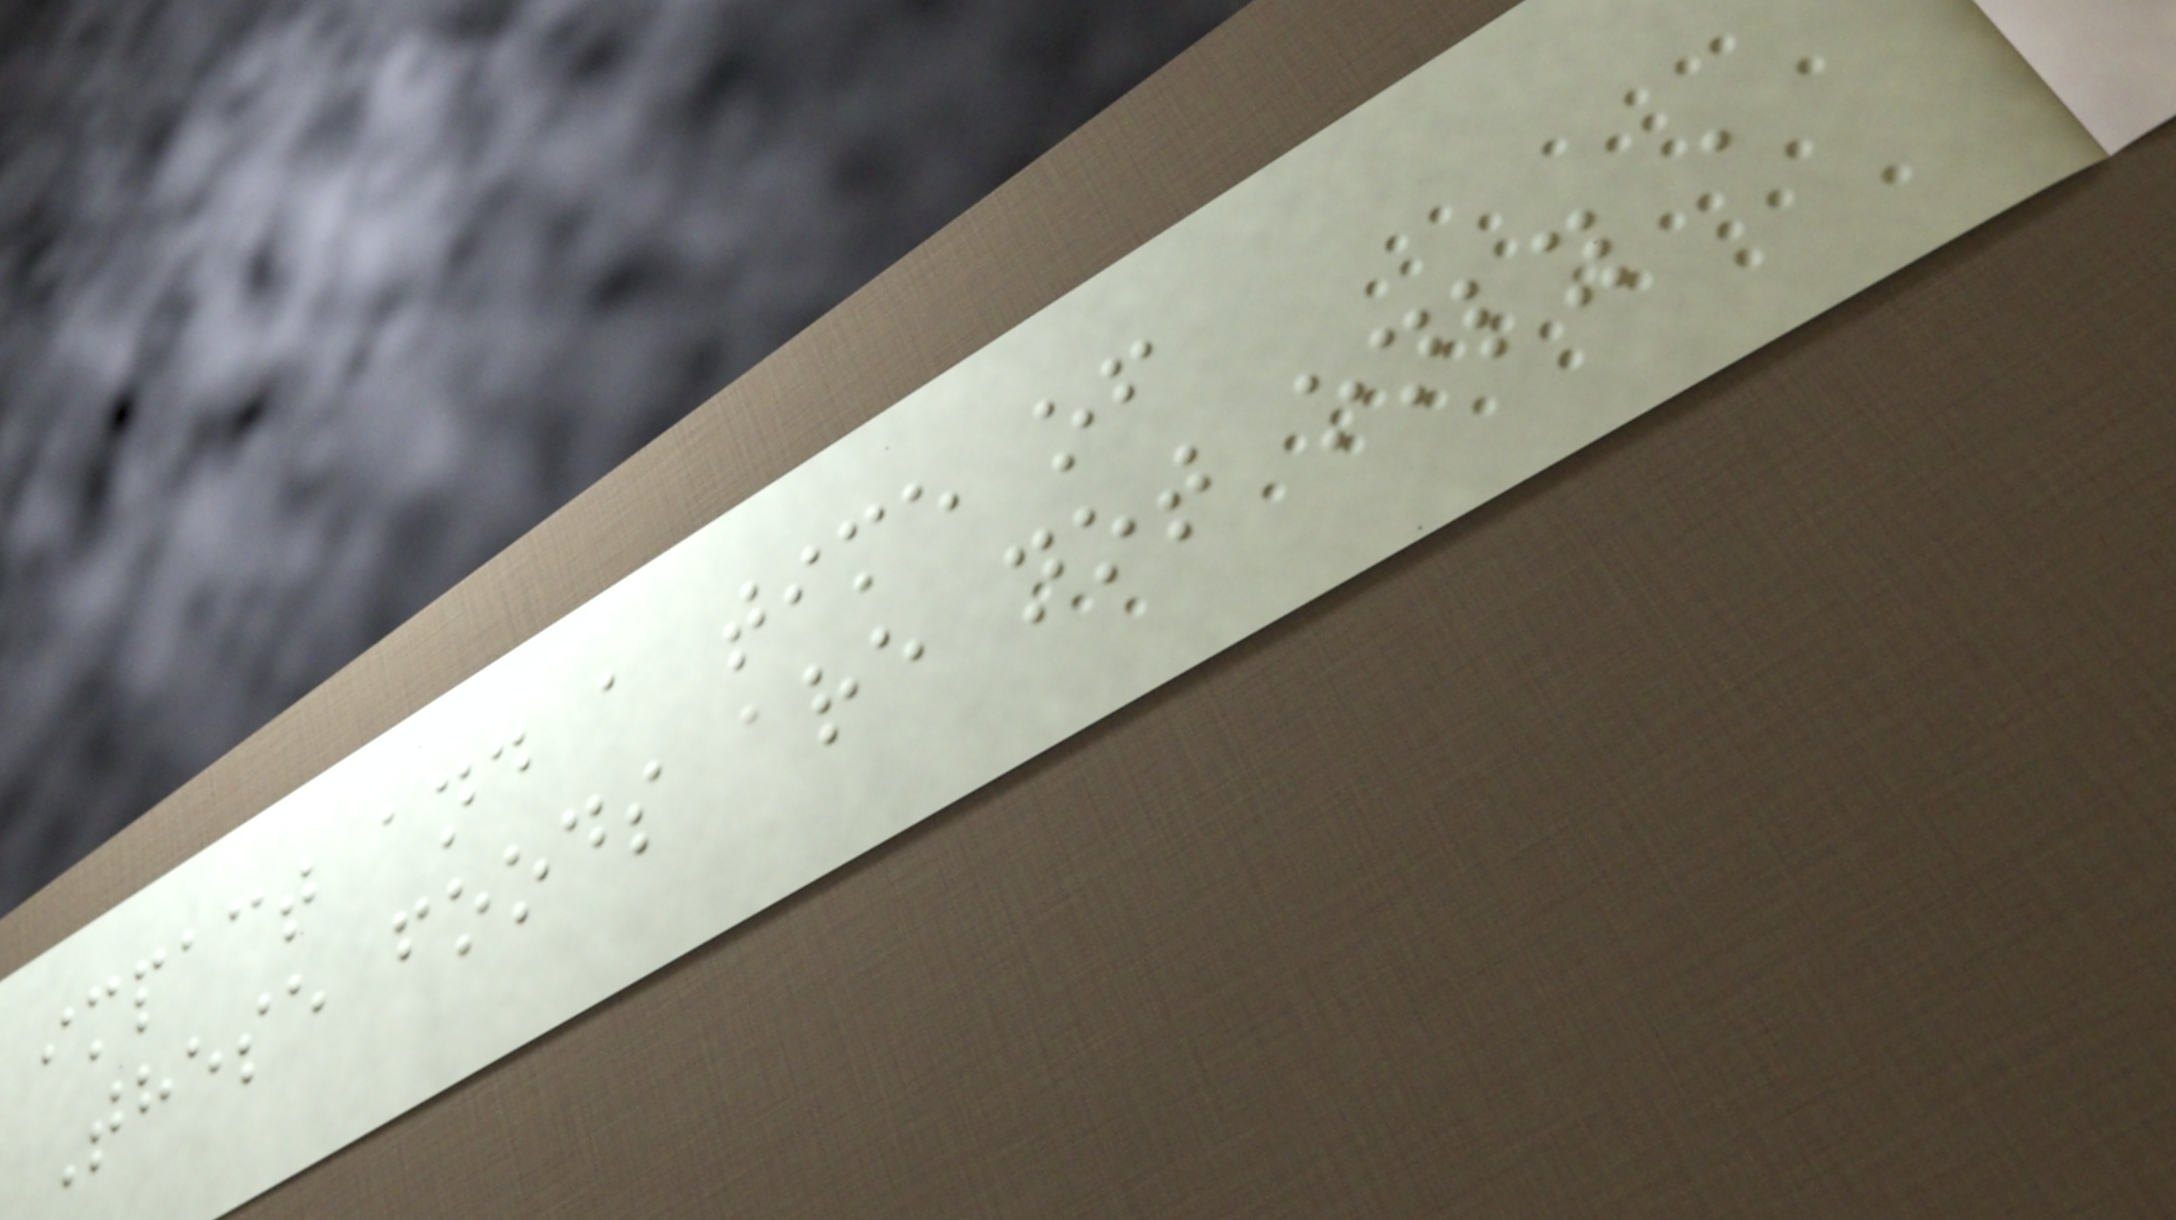impact and a time of
These foods are not only a
